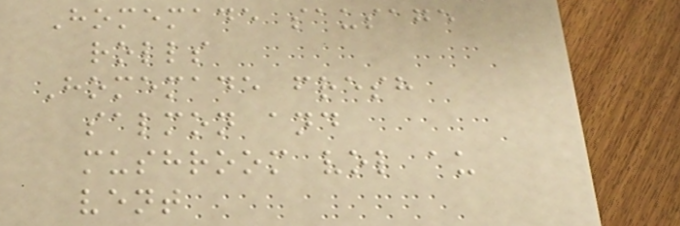Homemade sausage
rolls
Homemade fresh
salmon and
mushroom vol au
vent
